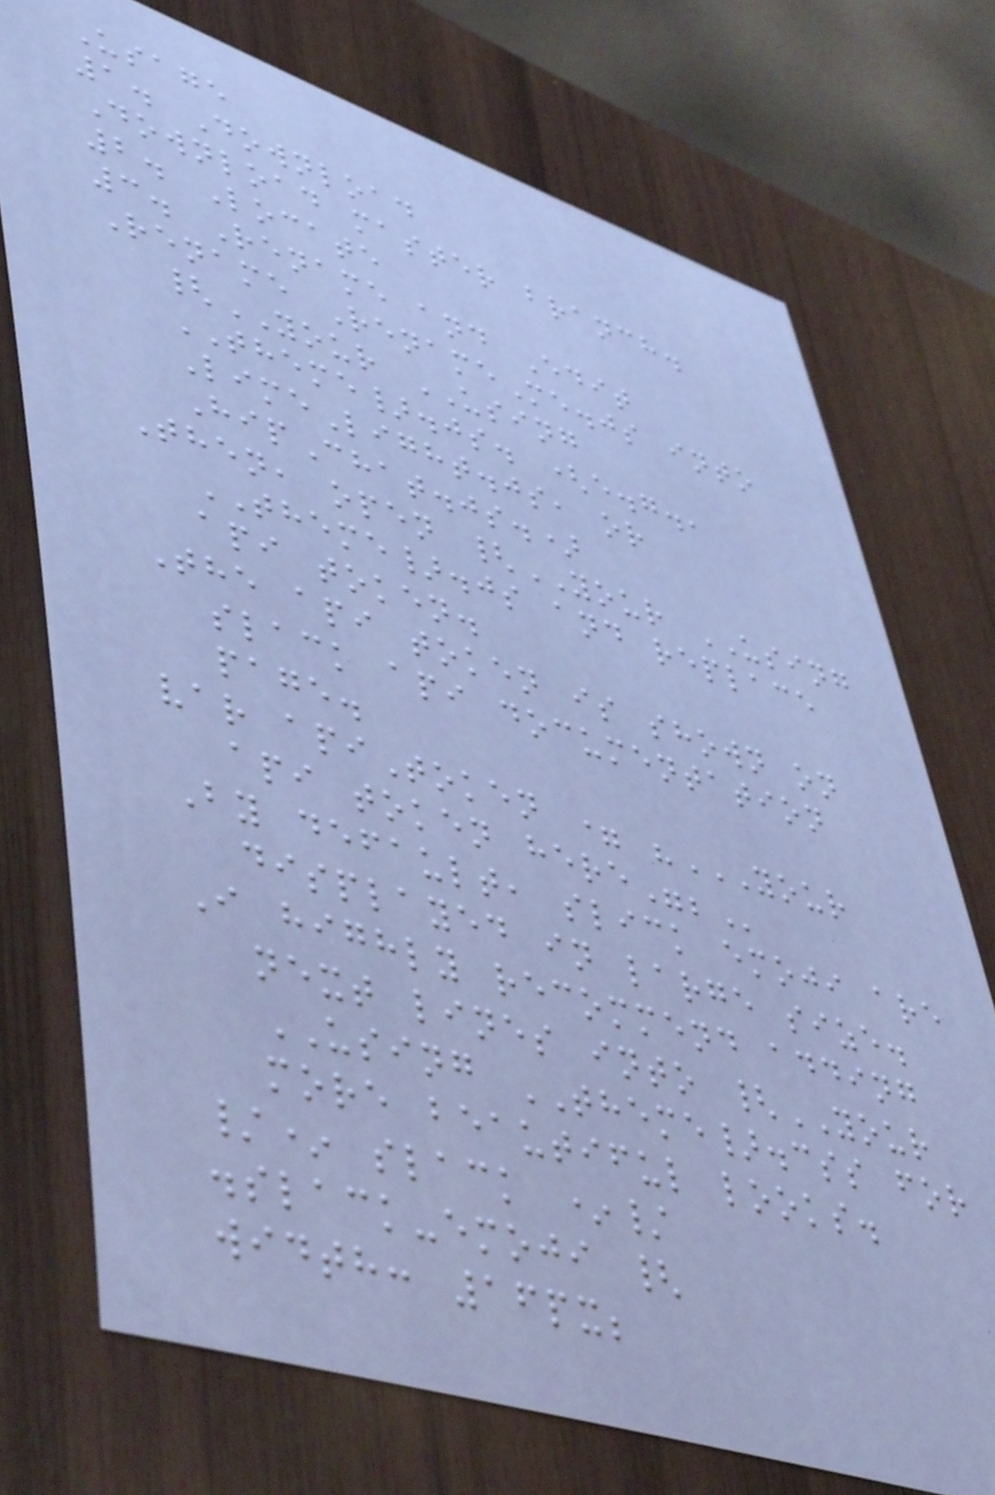Usage
1. Download
Download master branch.
2. Locate
3. Rename and Edit
Rename RenameMe.js into
{YOUR USING
THEME}.js. (e.g.,
LimeLight.js, or
HipChat.js.)
Then, open {YOUR USING
THEME}.js and replace
api token.
The api token is shown on
slack api documentation
page.
var apiToken = "YOUR
API TOKEN HERE";
By default, slick emoji are
displayed in large size.
I highly recommend adding
next lines into {YOUR
USING THEME}.css for
more beautiful looks.
/* slack */
.slack-emoji {
width: 16px;
